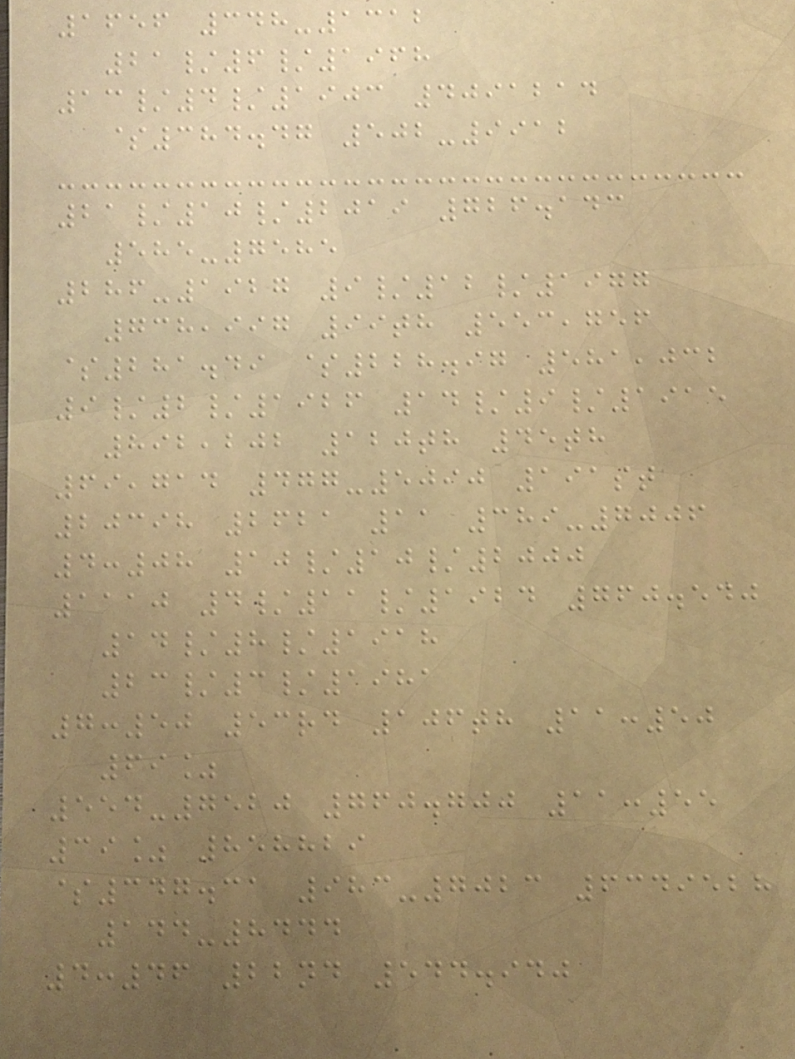1656 348-1312
21/6/1968
13/4/1903 4091214
$384.47 502-9912
21/10/2019 726.143
585-7585
286-1927 9/12/1977
738,997 99th 553,756
$281.49 $228.97 581,032
9/2/1926 14/9/1915
892,202 120th 45th
69,714 477-5090 191st
20398 2621 11 389-7006
4:08 10/10/2000
1110 4/11/1924 760.540
14/8/1918
23/3/1981
7:50 53rd 106th 11:50
69%
554-7520 760.700 11:55
39% 858829
$347.31 983-7023 6349528
144-8444
4:46 22nd 544.940
